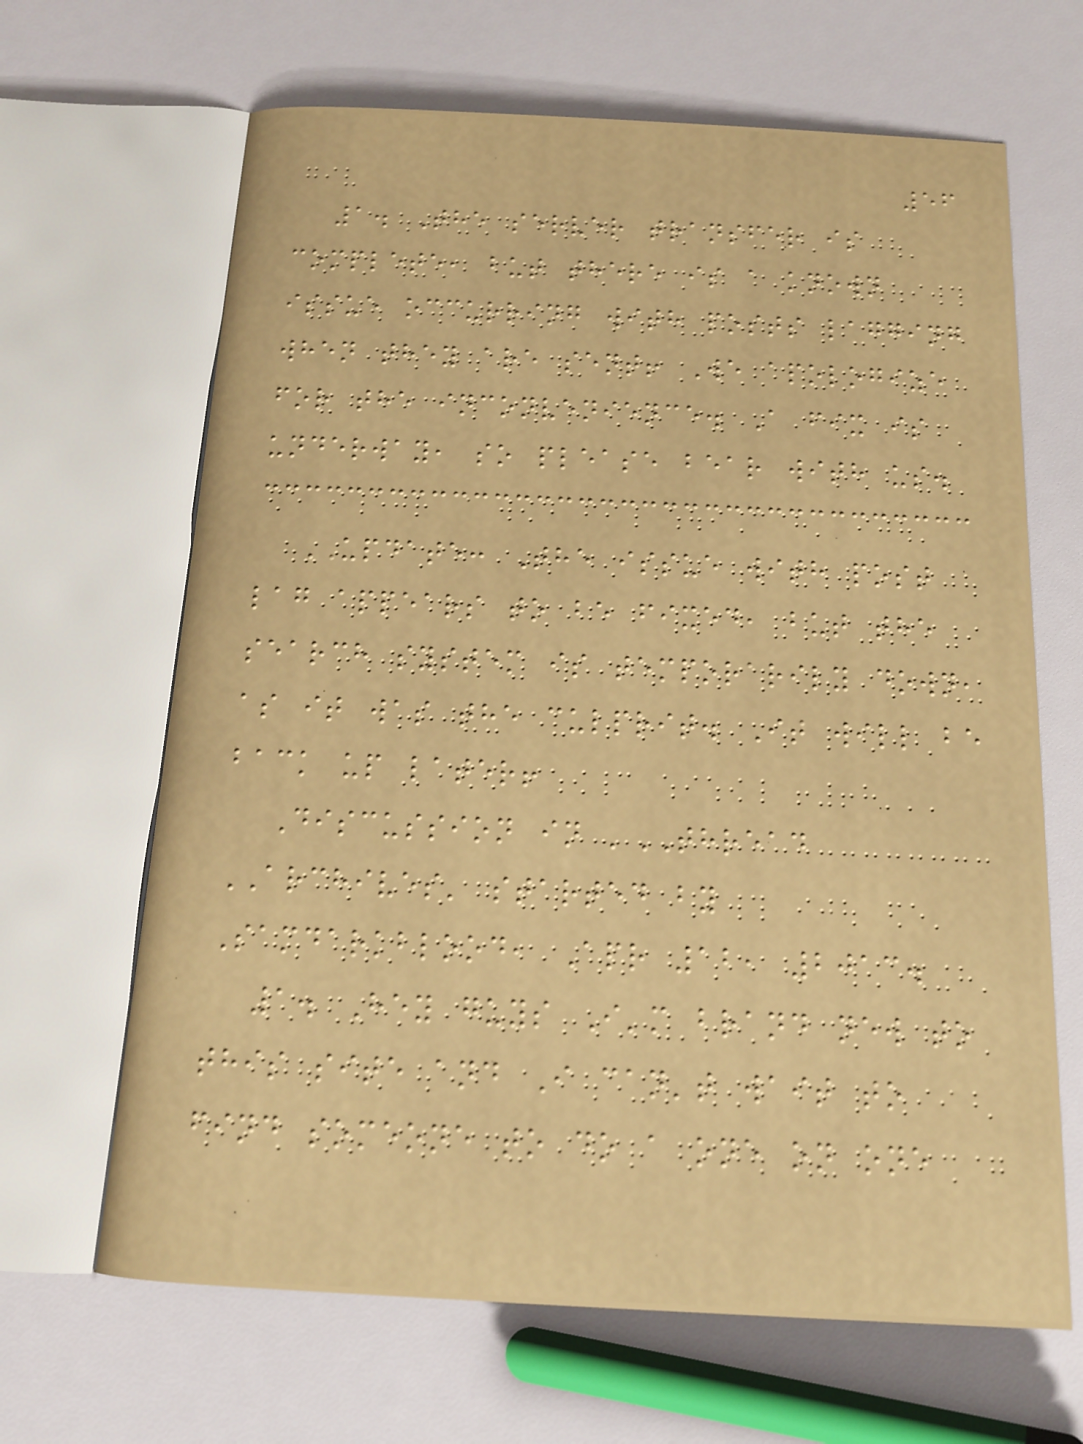56
1. The server transfer is
complete, but there is a known
issue occurring with posts lagging
when they are sent! We apologize
for the inconvenience. A fix is
underway, so please bear with us.
UPDATE: The issue with post
lag appears to be fixed, but the
search system is temporarily down,
as it was the culprit. It will be
back up later!
Discussion in 'THREAD
ARCHIVES' started by
Samdarkblood, Apr 12, 2013.
1. Hey guys I'm brand new to
this site and I can't wait to
find someone to do a one on one
